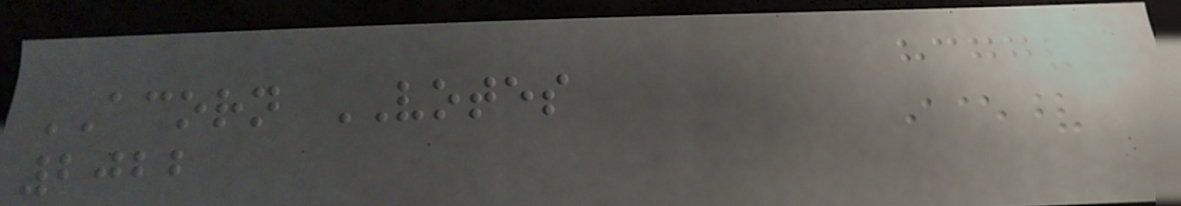ACORN VOTES
2022
